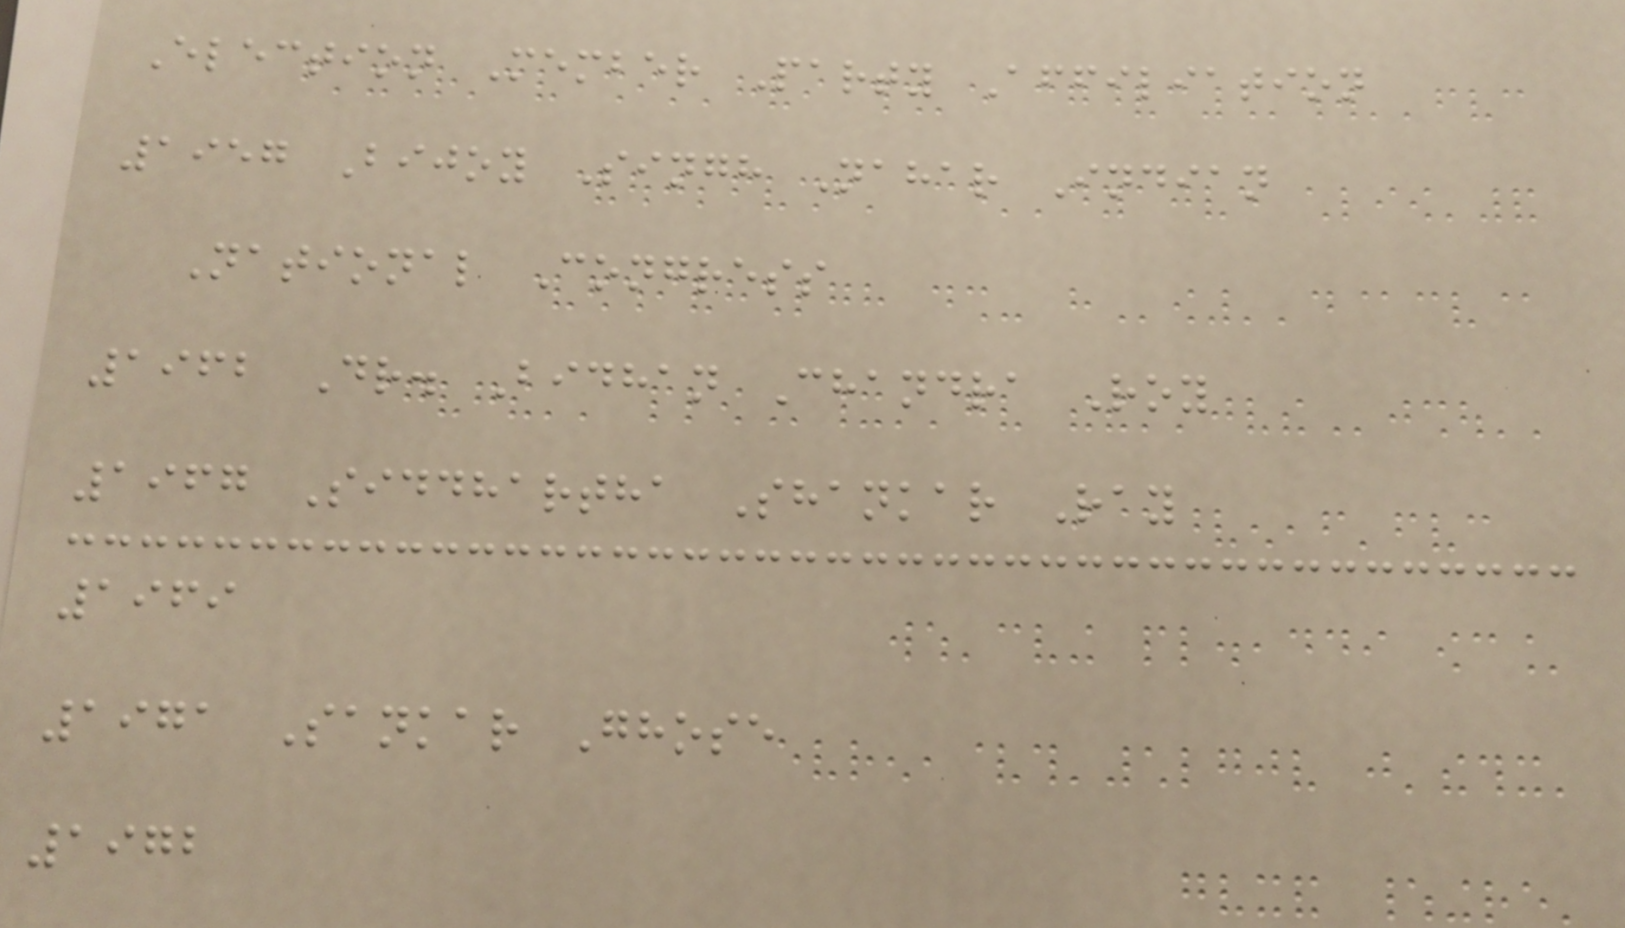Election Member Party Affiliation
1957 Bijoy Singh Nahar Indian
National Congress
1962 Dr. Bidhan Chandra Roy
1967 Siddhartha Shankar Ray
1969
1971 Sankar Ghose
1972
